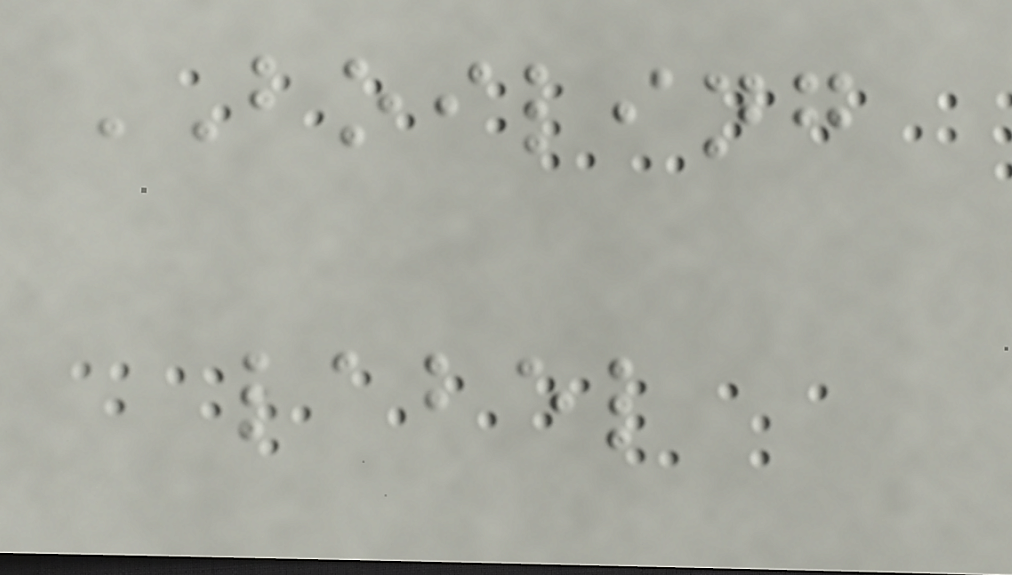BOILING
label
